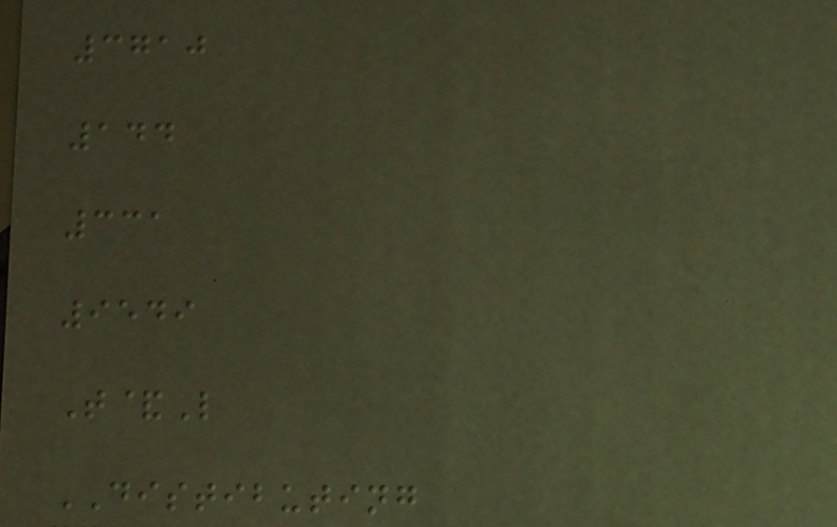3710
144
331
9549
T&L
DISTIBUTING
